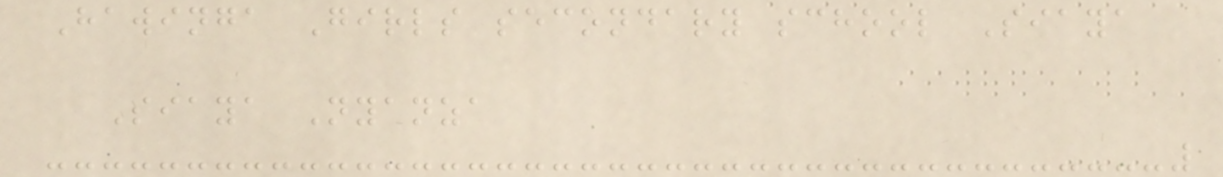Hawinga Girls secondary school Siaya
Siaya Nyanza
